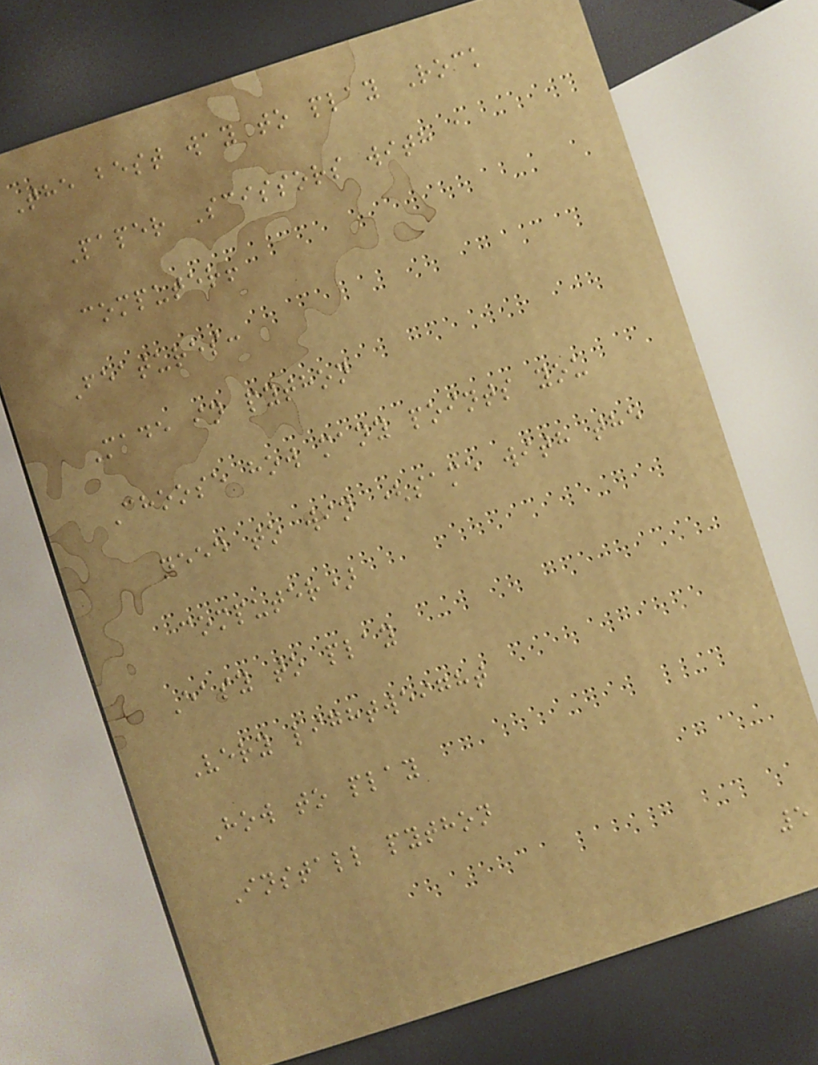The best way to play Rock
Paper Scissors with a
computer!
Features:
Made in python
Choose how many points you
need to win (same with the
computer)
Easy to play
Very lightweight
How to play
Install python
5
